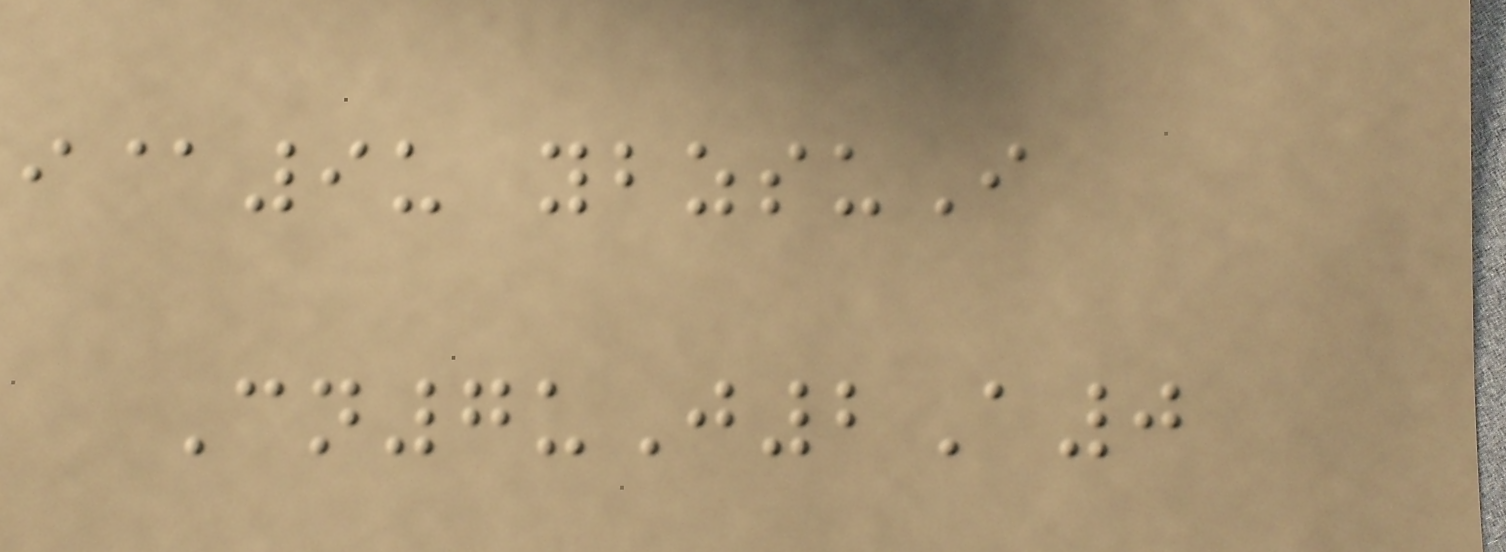i@9u ybzsuI
Cn7uJ2A0
